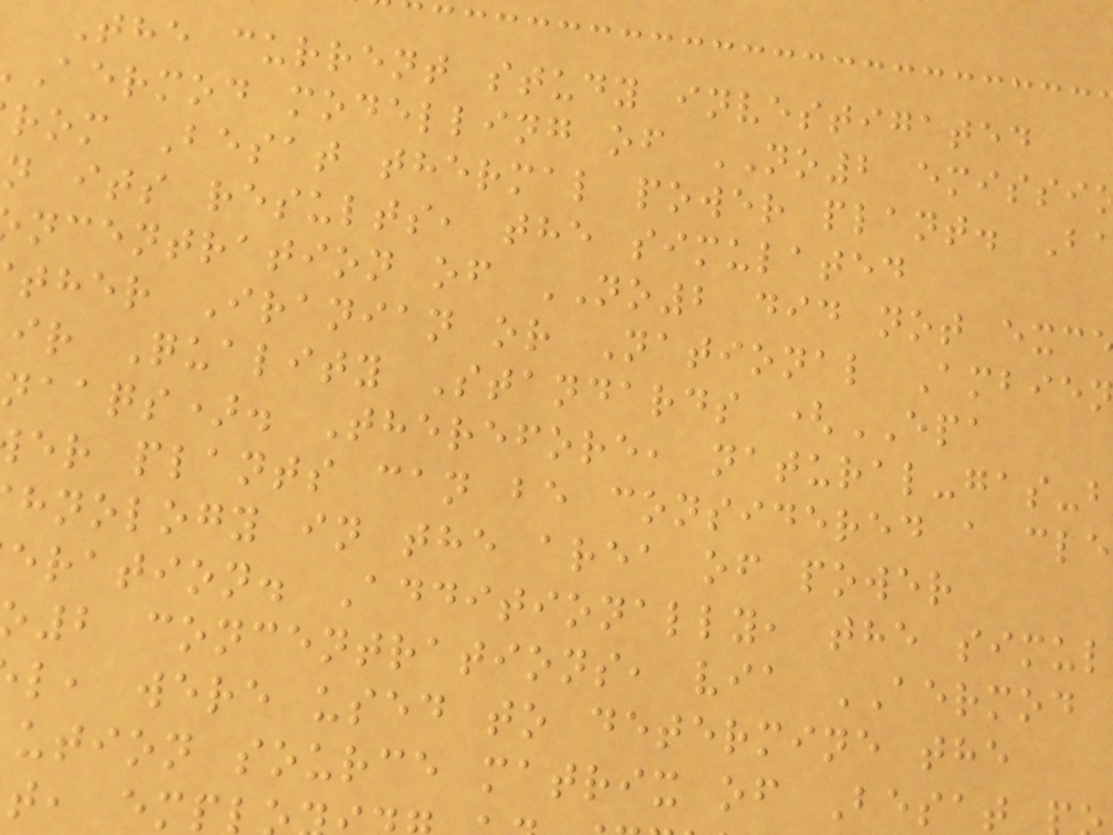The current study investigated
aermod modelling of NO2 emissi
rom Besat thermal power plant. B
n its results, the simulated
ncentration of NO2 did not exc
ther Iranian or National Ambien
ir Quality Standards (EPA
naaqs). Therefore, natural-gas-b
er plants can be considered a cle
hnology in the area of power
eration. Additionally, the simul
2 concentrations, via AERMOD
l, were used to determine the
ution source matrix of Besat
